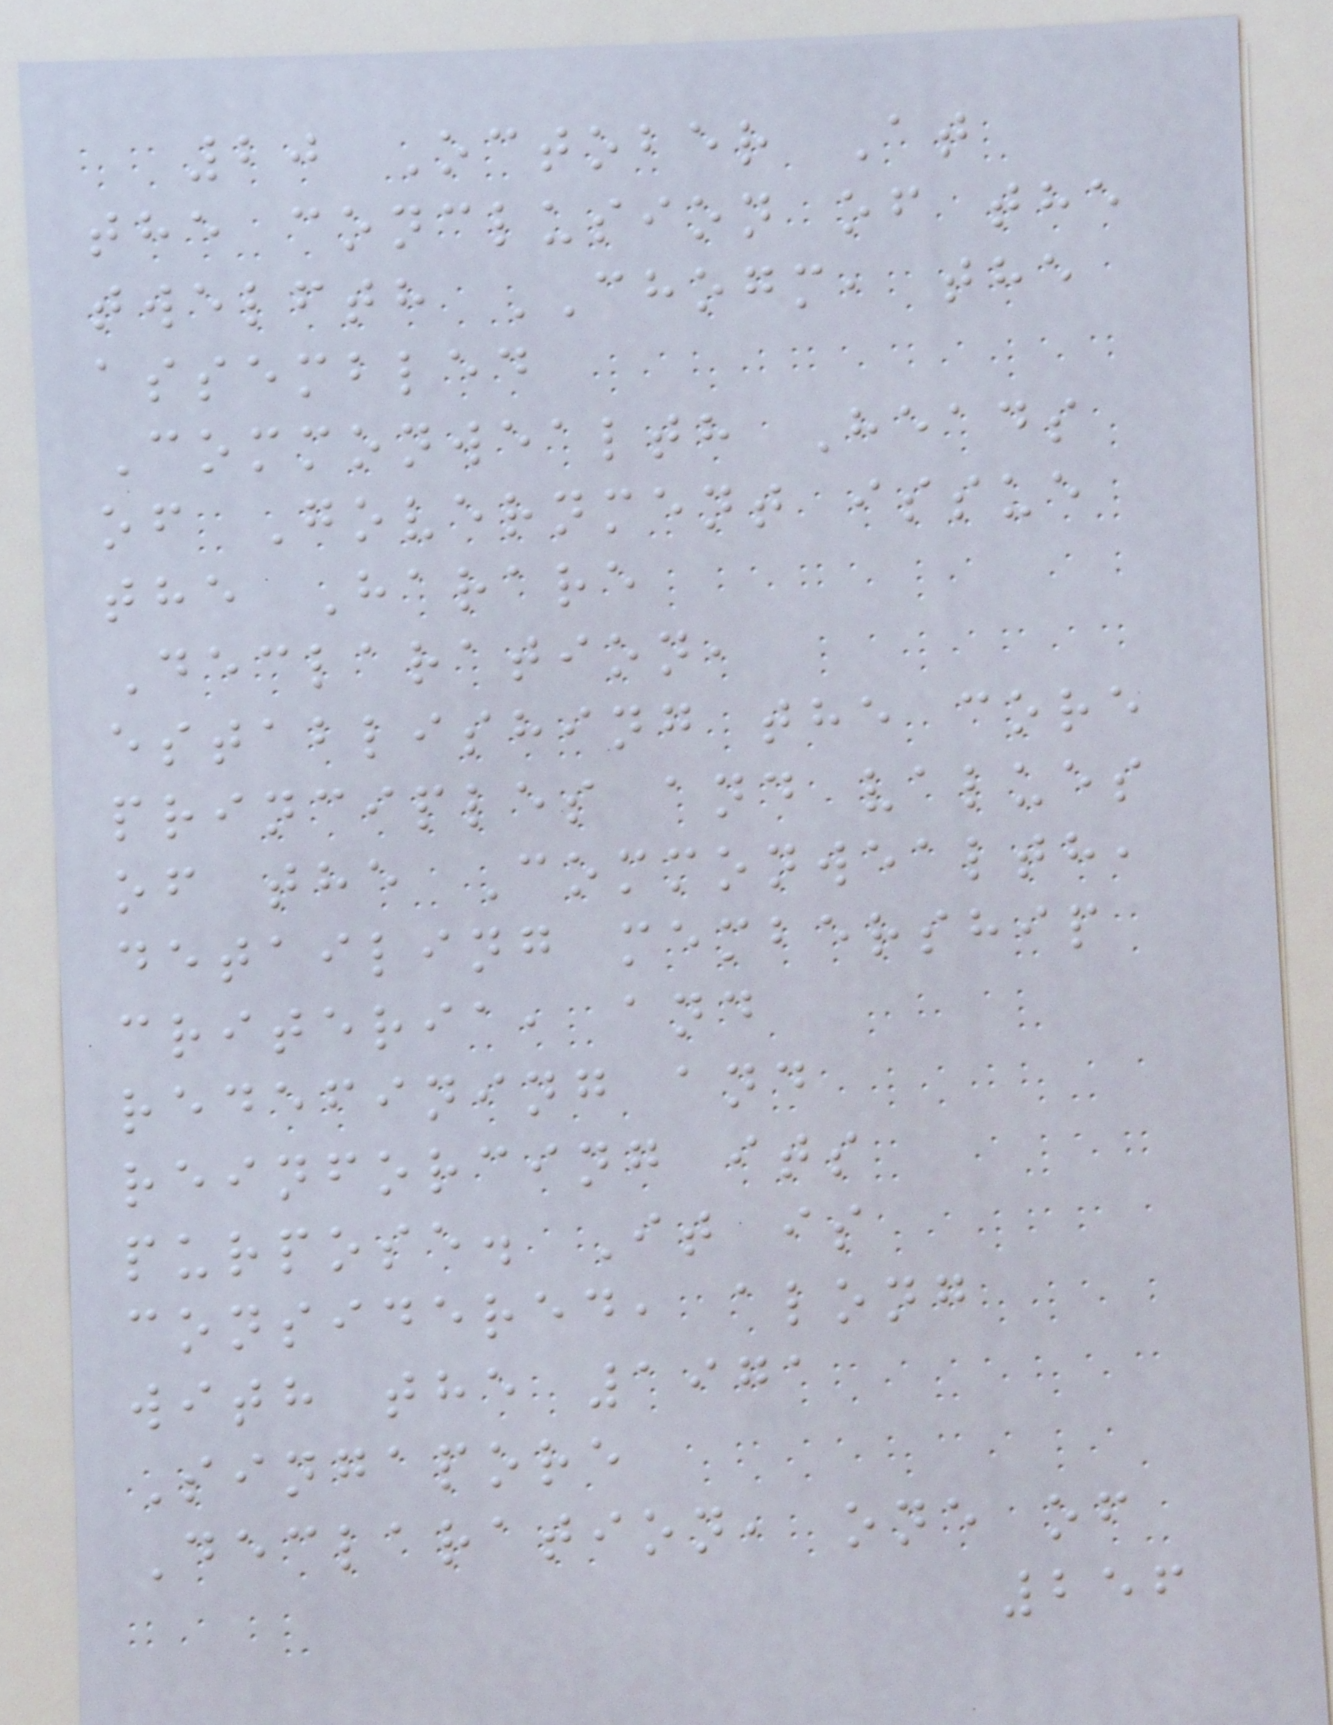20 October At
the conclusion of the
twelfth CHOGM, the
assembled
Commonwealth Heads
of Government issue
the Harare
Declaration,
establishing the core
principles and values
of the Commonwealth,
detailing membership
criteria, and
redefining and
reinforcing its
purpose. It is
considered, along
with the 1971
Singapore
Declaration, one of
256
